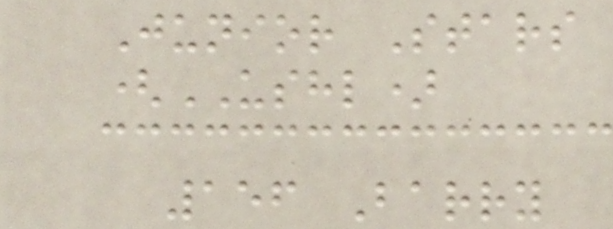Junior Stars
(USHL)
156 Barry
